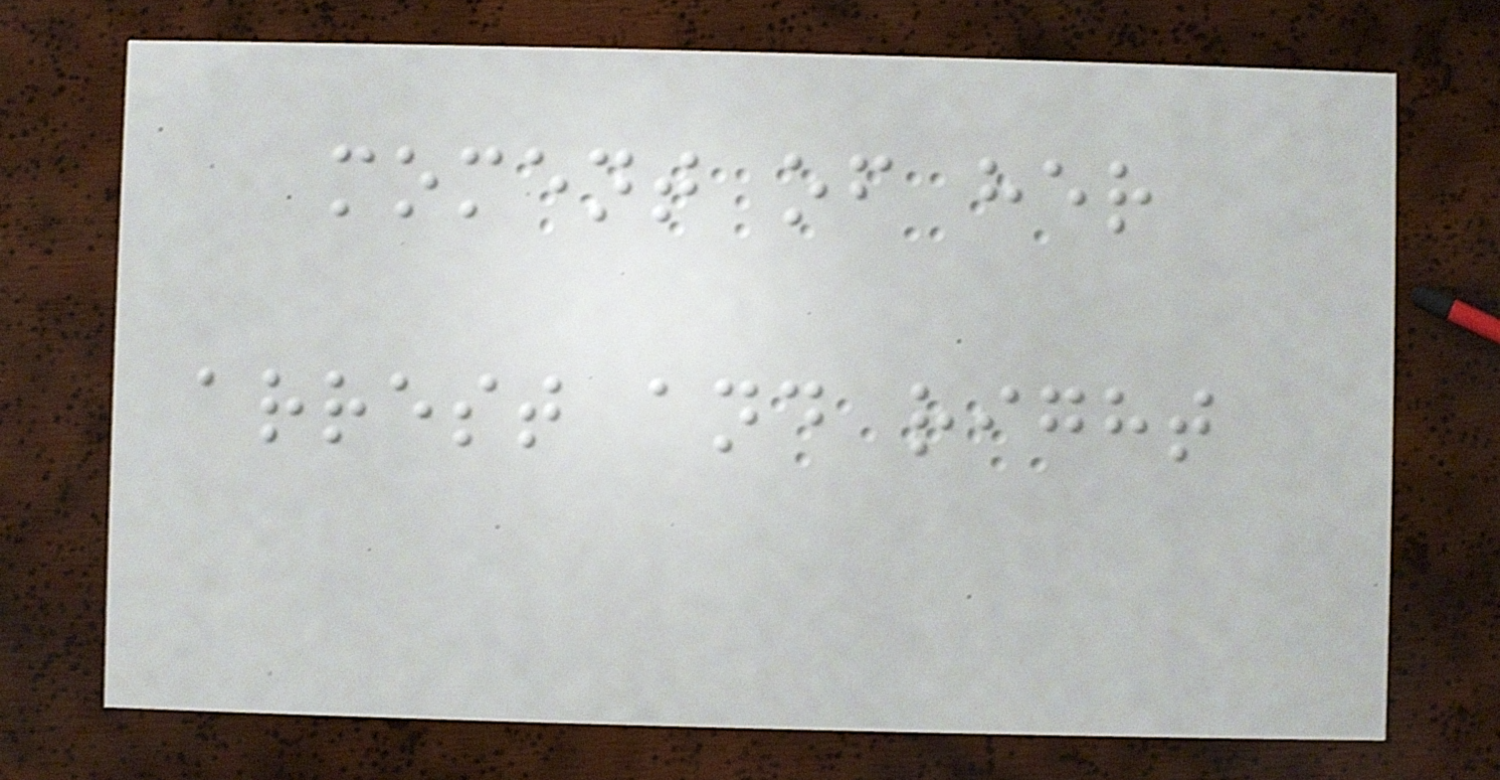moment of her
arrest and right
